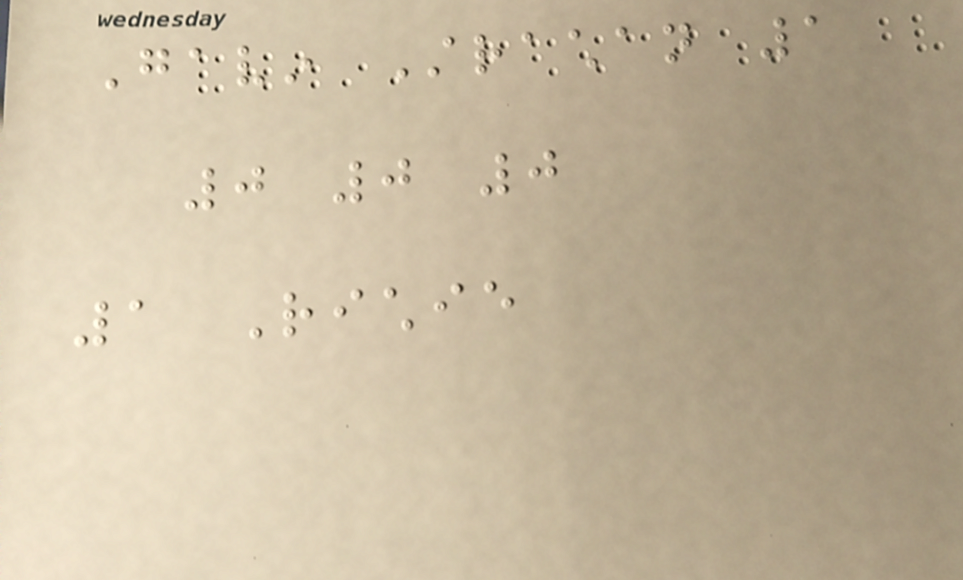Gavin Strachan 1
0 0 0
1 Richie
